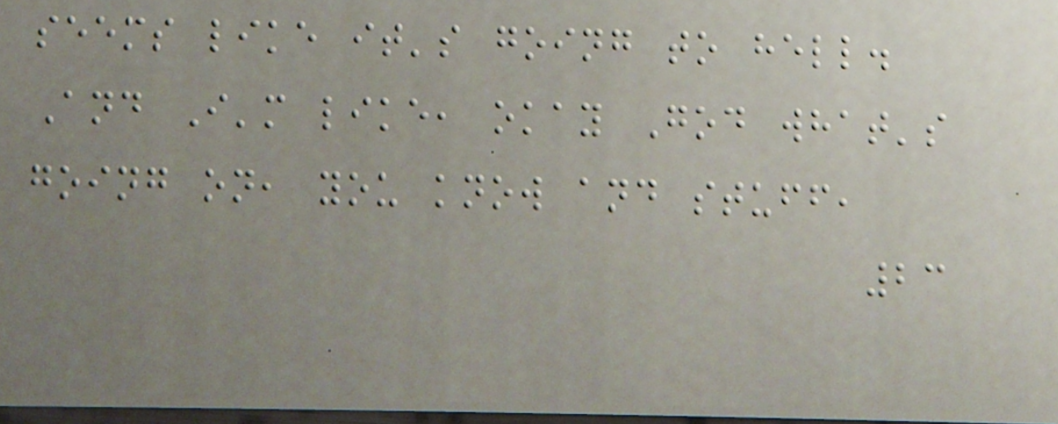seems like it's going to hell.
And I'm like, okay God what's
going on, you know and stuff,
23
